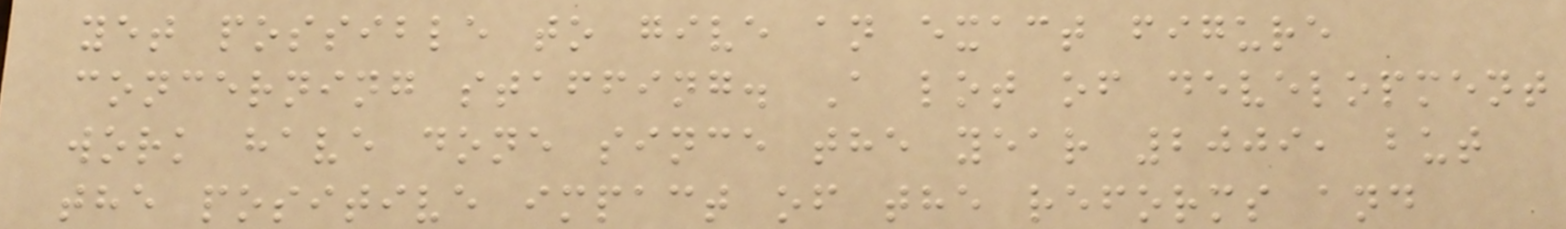yet possible to give an exact figure
concerning staffing. A lot of development
work have done since the year 2009, but
the positive impact of the reforms and
